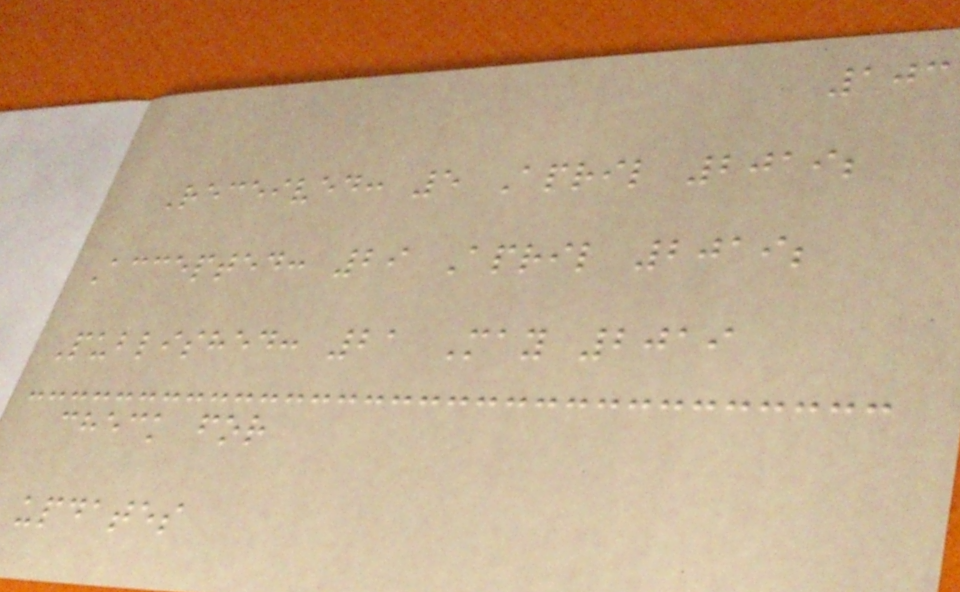103
Received: 5 April 2019;
Accepted: 29 April 2019;
Published: 21 May 2019
check for
updates
